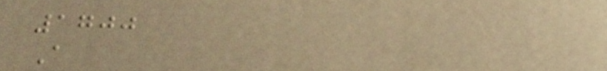1700
A
